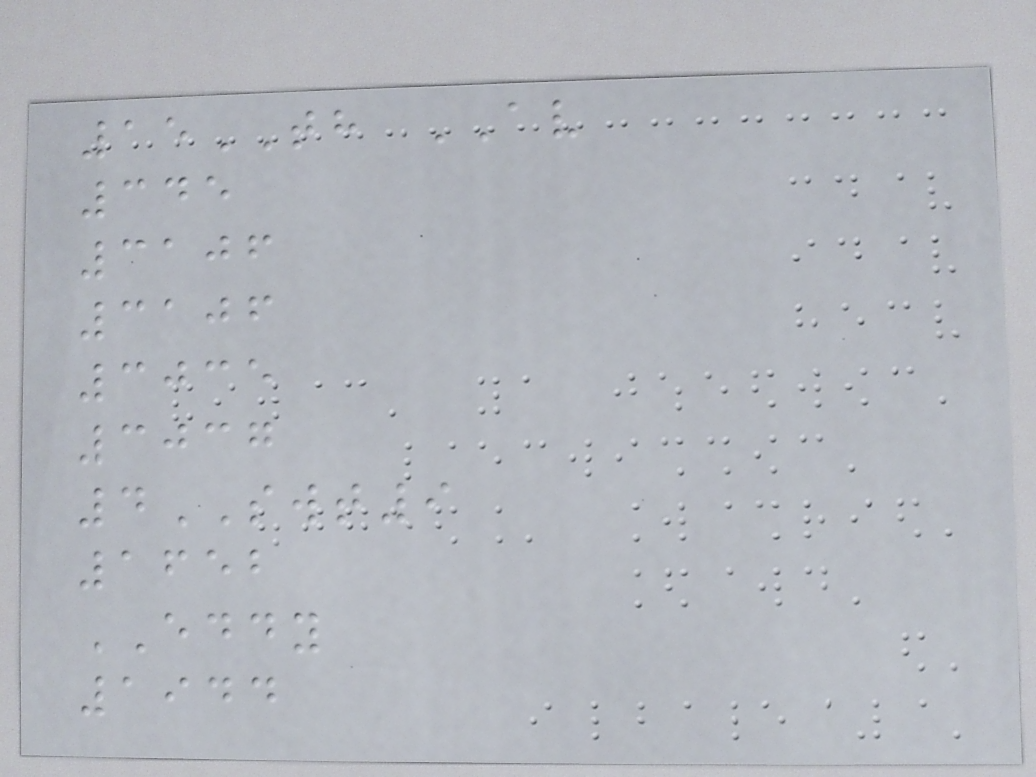15TH AV
345
3106
3106
3035
3037
4SWT9
1652
EDDY
1944
